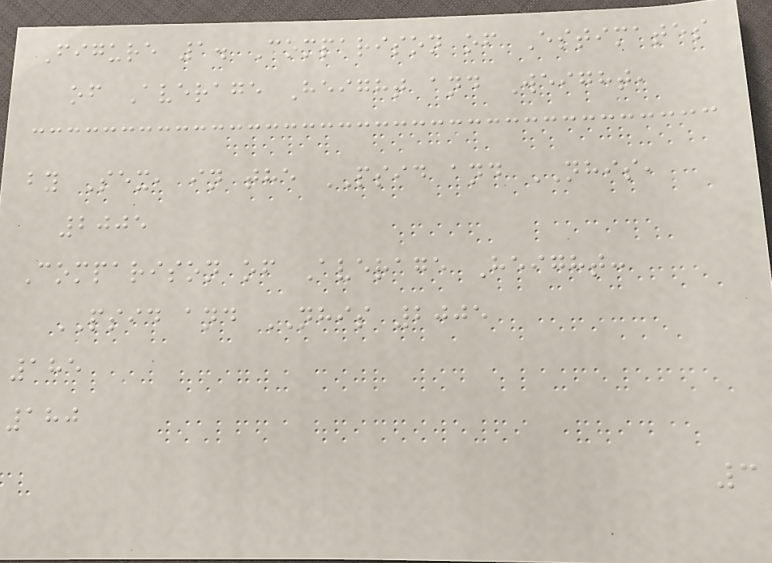Figure 1. Comparison of Estimates
of Average Height and Weight,
by Sex, in the PSID and NHIS,
2005
Comparison of Average Height:
PSID and NHIS 2005
185
180
3
